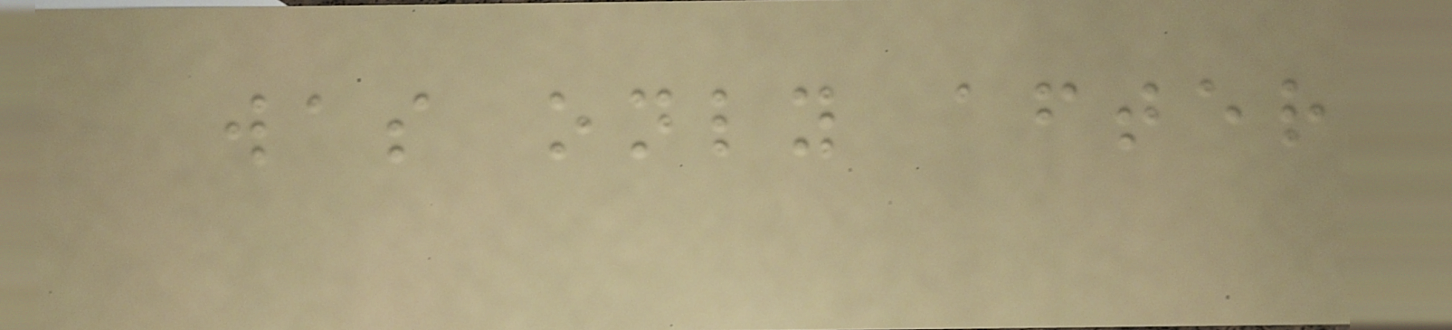was only after
